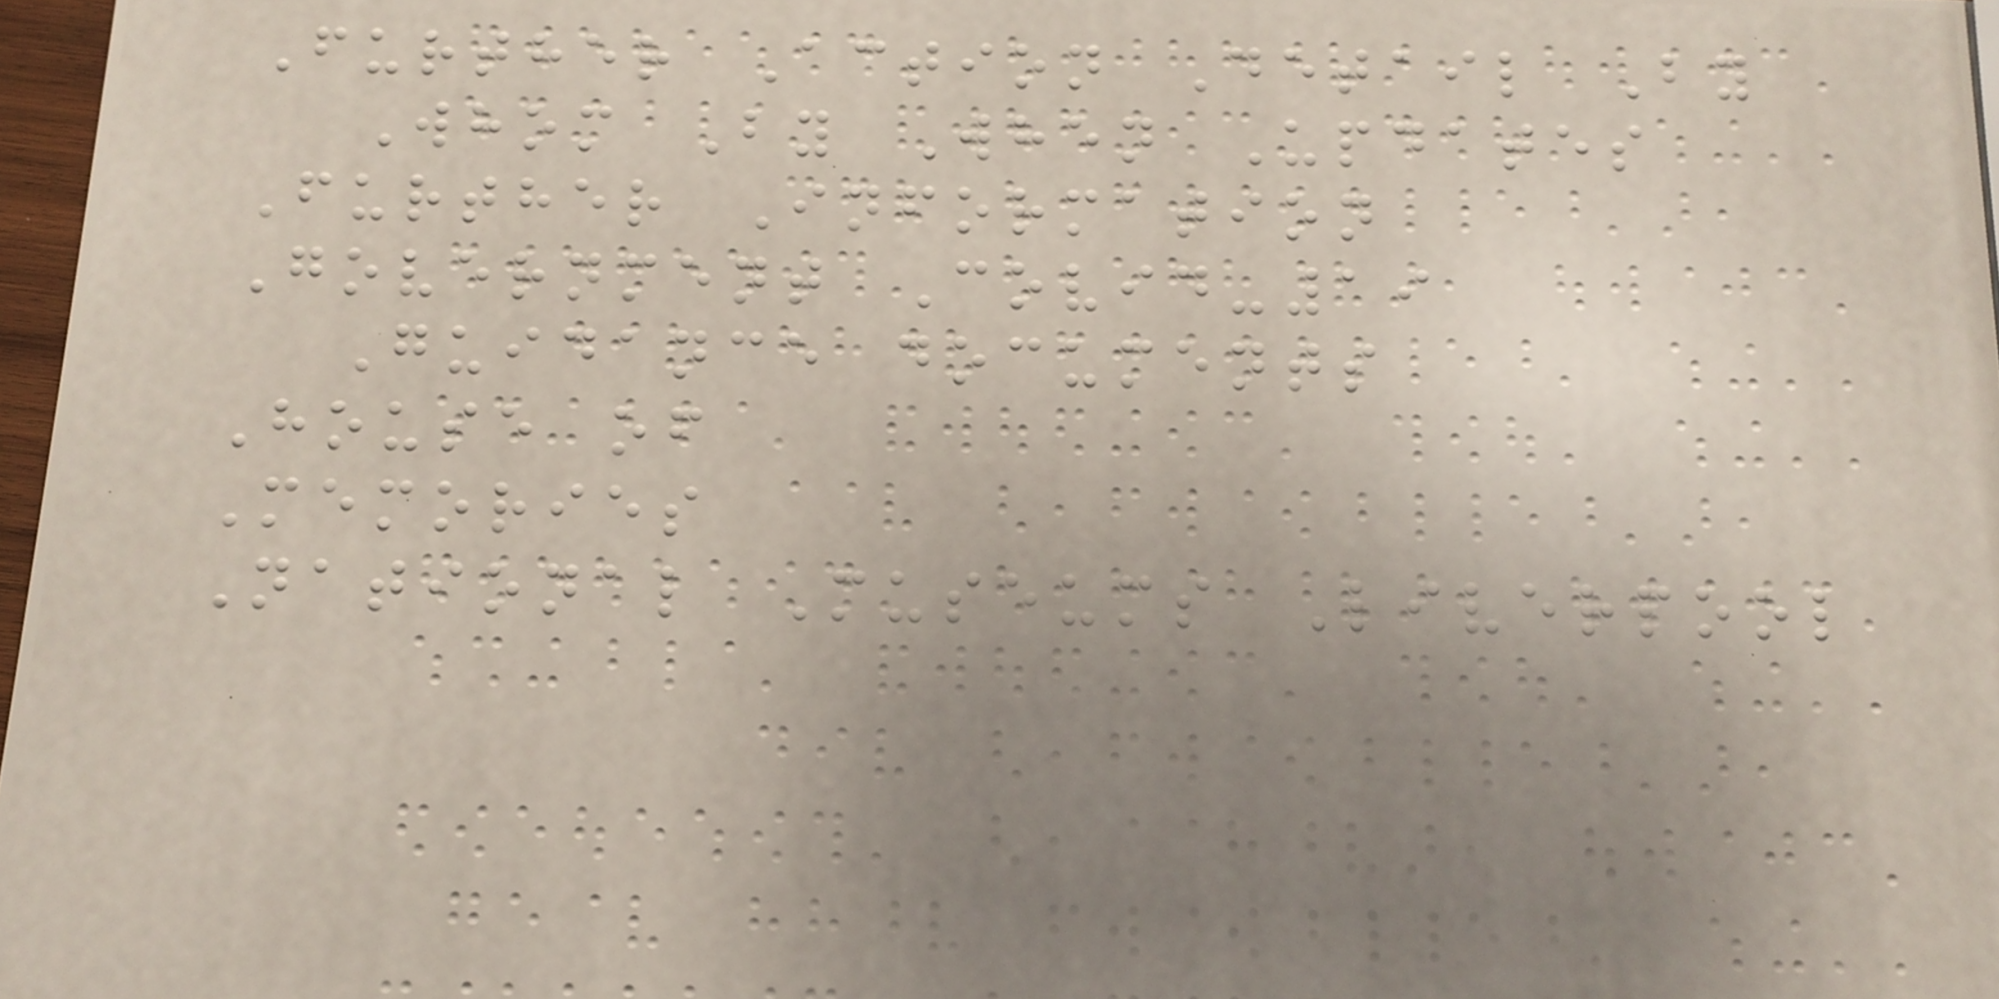Further Action Detail By
Whom By When Updates
Further Information
Government Covid-19
Guidance documents
House of
Memories
National Museums Liverpool
